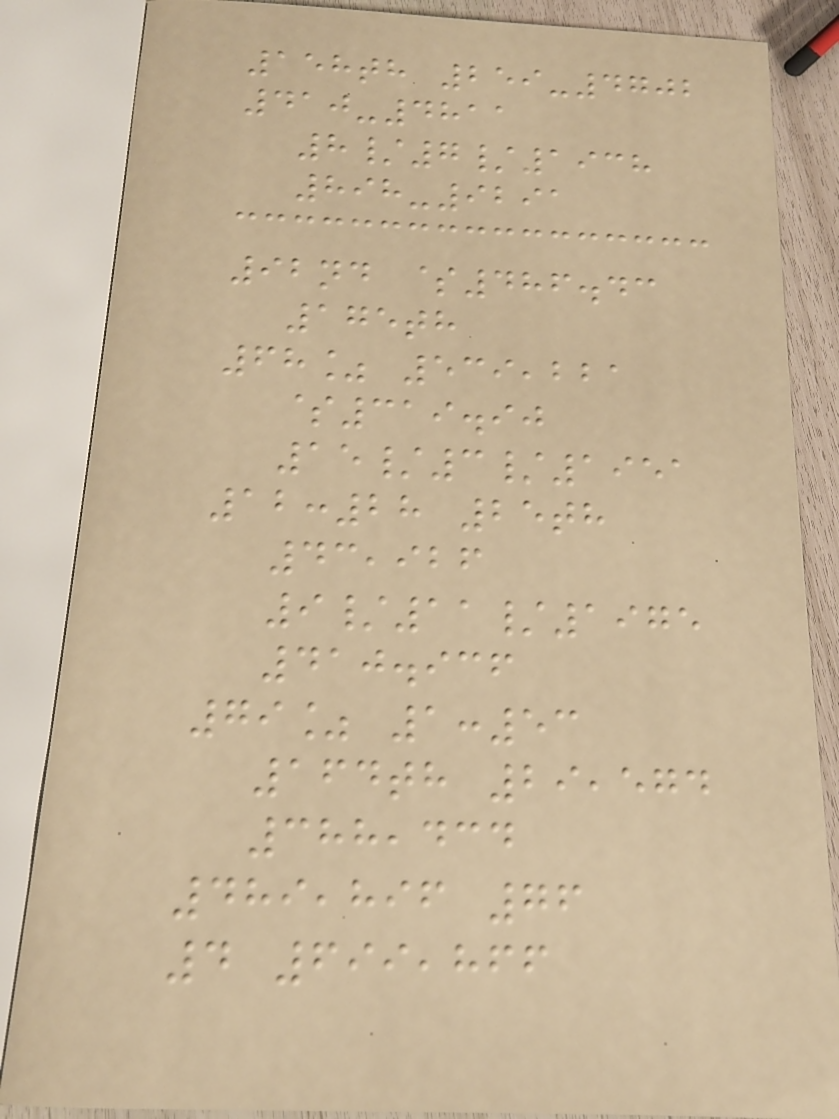158th 259-4702
410-4811
8/7/1938
898-9291
92nd $486.43
175th
68% 539,221
$319.90
15/3/1951
12:28 25th
43,926
9/11/1975
410.936
79% 1:53
164th 29,574
388,434
489,896 76
4 699,866
